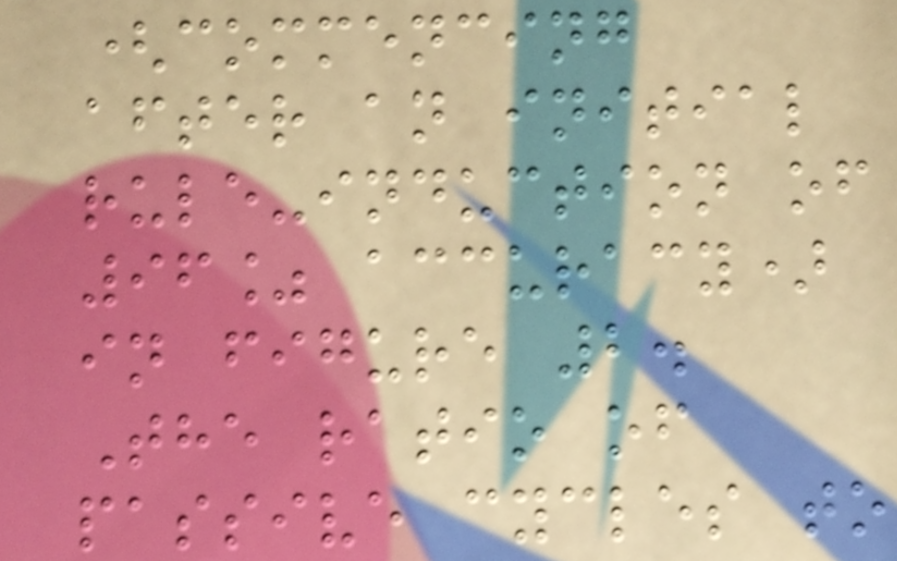(commencing
after an initial
rule-induction of
96% accuracy)
in figure 2.
The ratio of
passive cycles to
